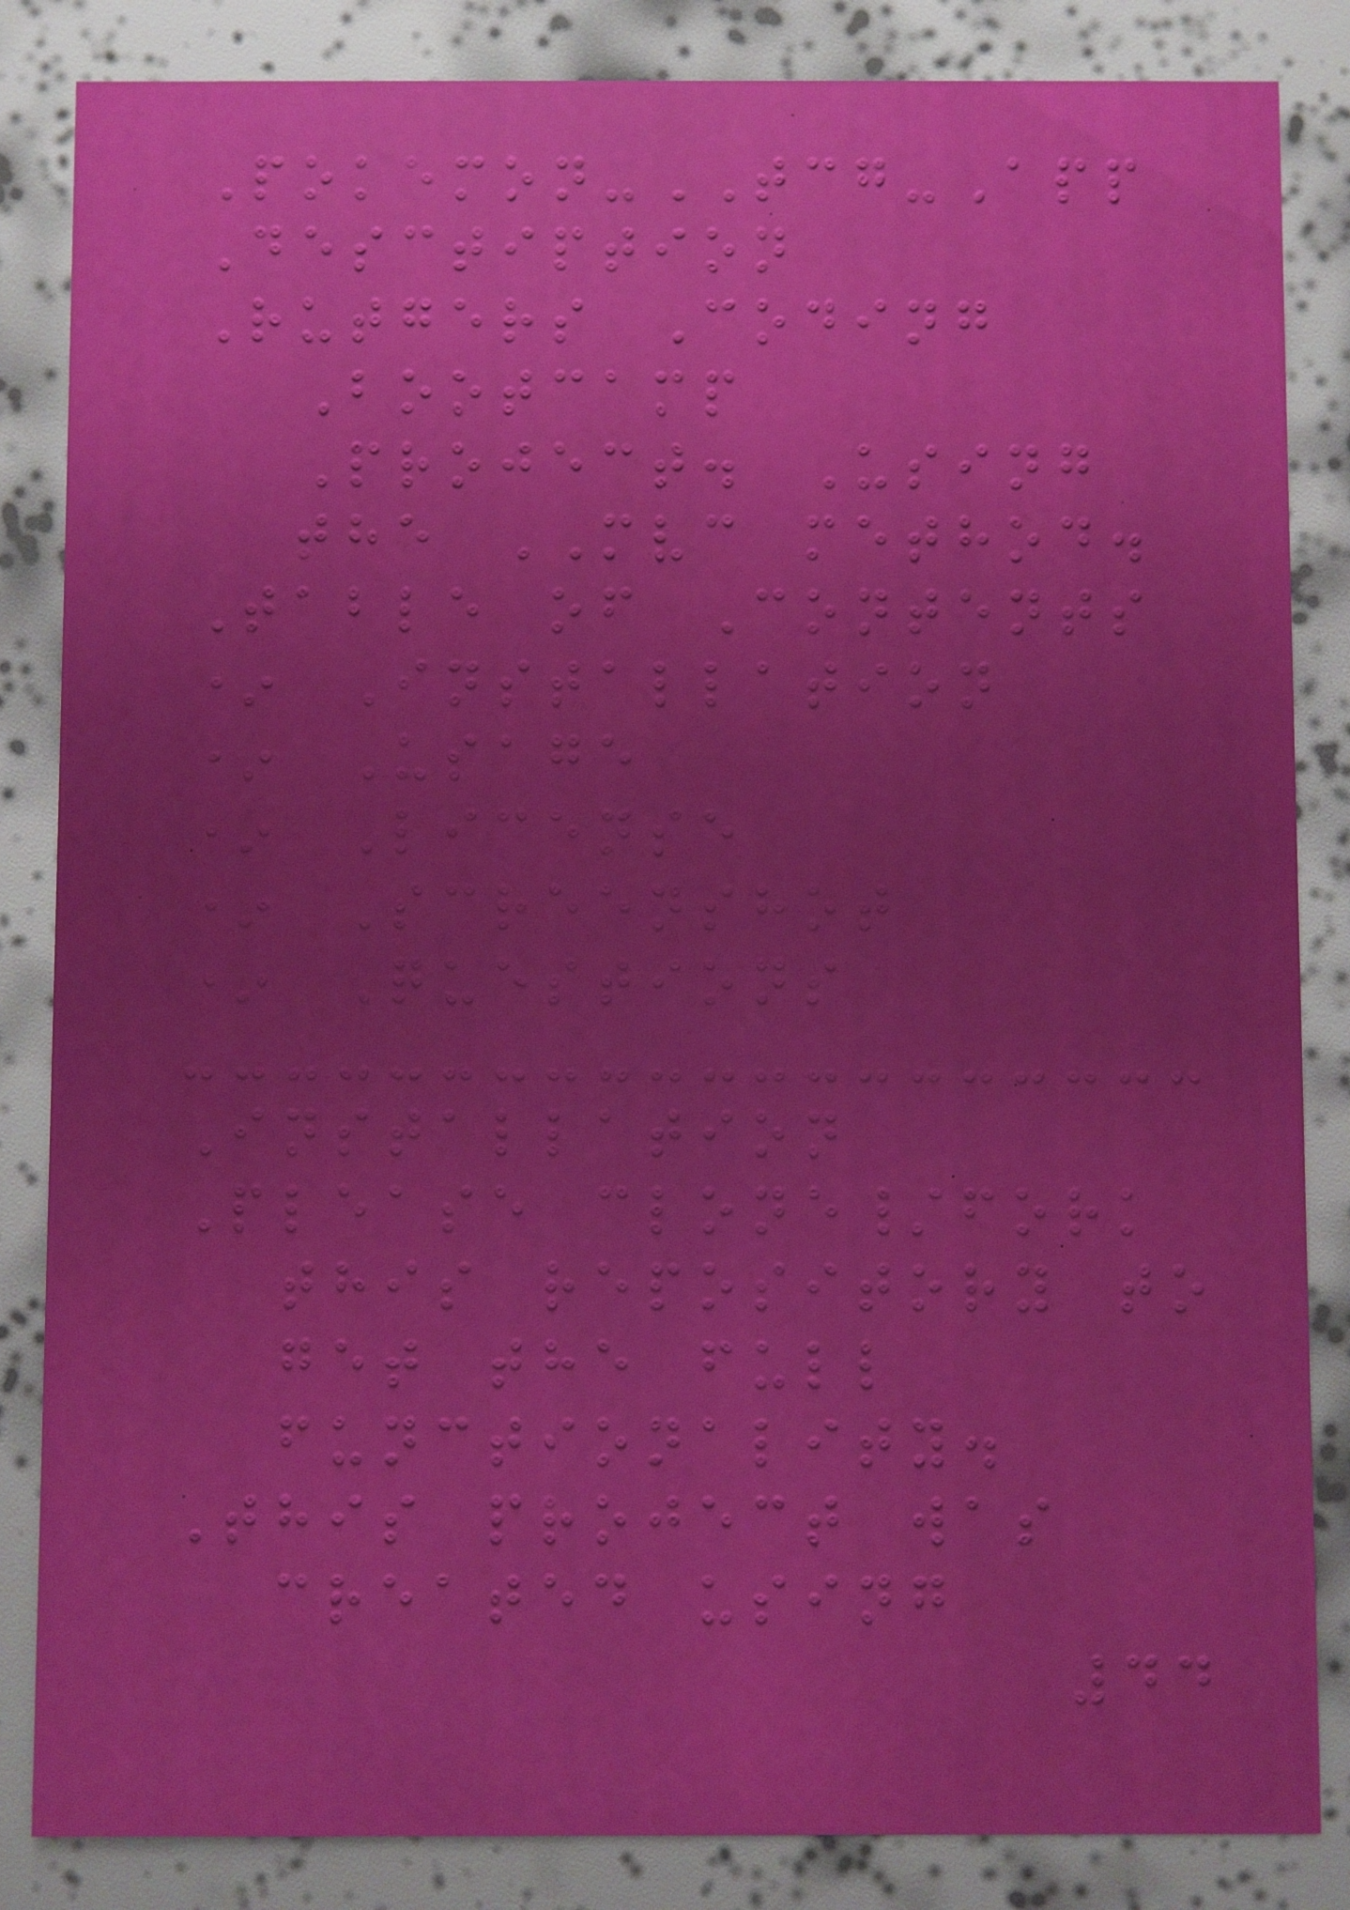Pokemon-TCG-App
Desctiption
Rutgers Coding
Bootcamp
Project. Using
the MVC method.
Table of Contents
* Installation
* Usage
* License
* Screenshot
* Questions
Installation
Please clone/fork
this repository to
get the full
functionality.
This project was
created using
44
